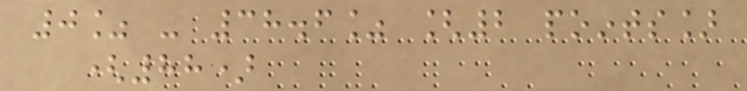0% - 38.6% [2 points]
(88)
